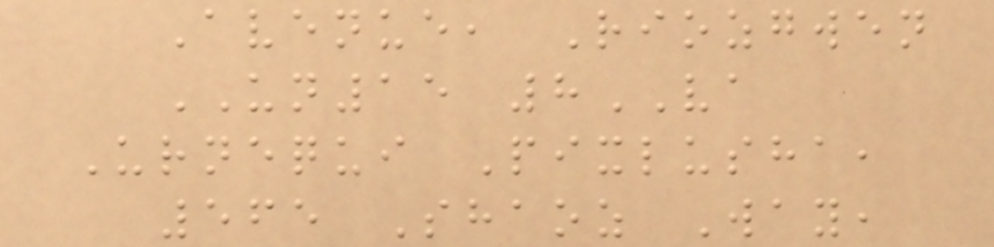Avenue, Riozgwen
UN15 8VA
Urnequi Pixlusha,
565 Shaoz Way,
